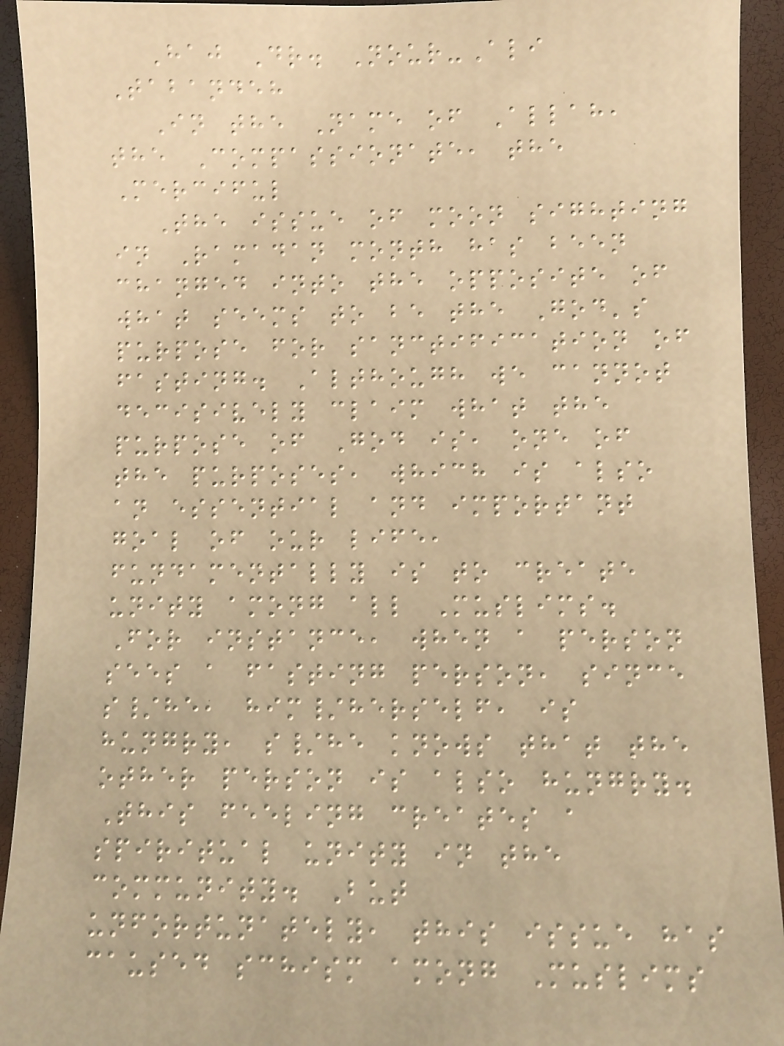Haj Dr. Nour-Ali
Tabandeh
In the Name of Allah,
the Compassionate, the
Merciful
The issue of moon sighting
in Ramadan month has been
changed into the opposite of
what seems to be the God's
purpose for sanctification of
fasting. Although we cannot
decisively claim what the
purpose of God is, one of
the purposes, which is also
an essential and important
goal of our life,
fundamentally is to create
unity among all Muslims.
For instance, when a person
sees a fasting person, since
s/he, him/herself, is
hungry, s/he knows that the
other person is also hungry.
This feeling creates a
spiritual unity in the
community. But
unfortunately, this issue has
caused schism among Muslims
